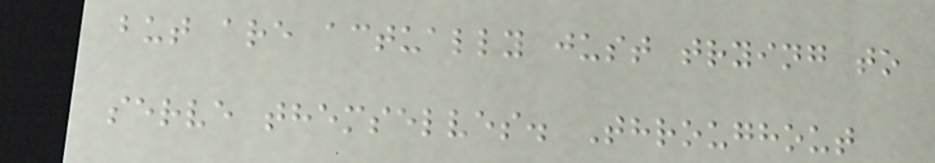but are actually just trying to
serve themselves. Throughout
